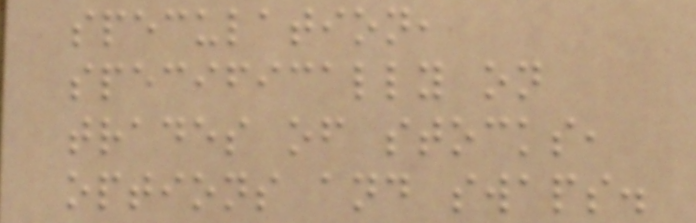speculation,
specifically on
trades of stocks,
options and swaps.
